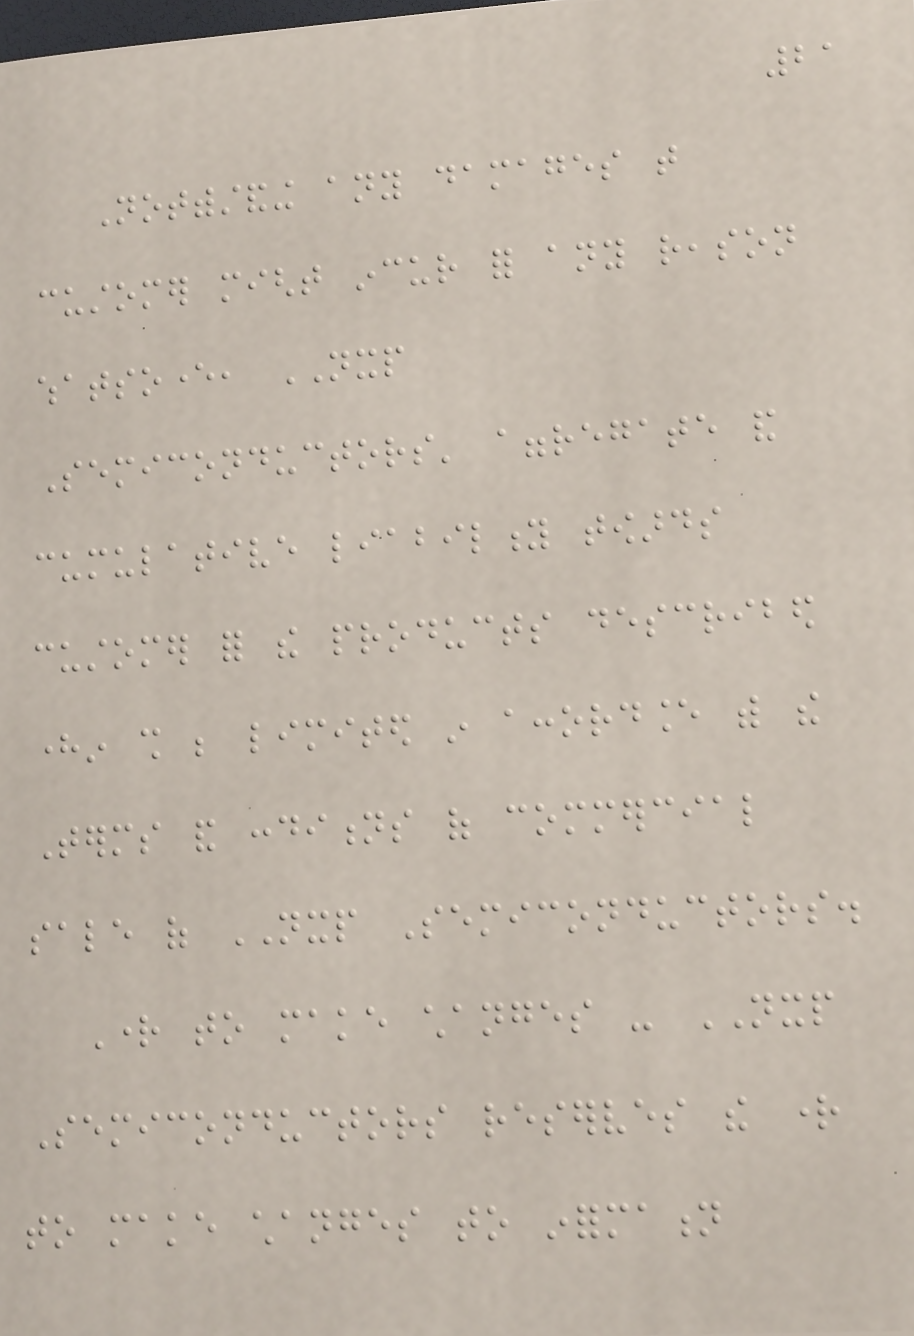21
Notwithstanding any damages that
customer might incur for any reason
whatsoever, NXP
Semiconductors' aggregate and
cumulative liability towards
customer for the products described
herein shall be limited in accordance with the
Terms and conditions of commercial
sale of NXP Semiconductors.
Right to make changes - NXP
Semiconductors reserves the right
to make changes to information
